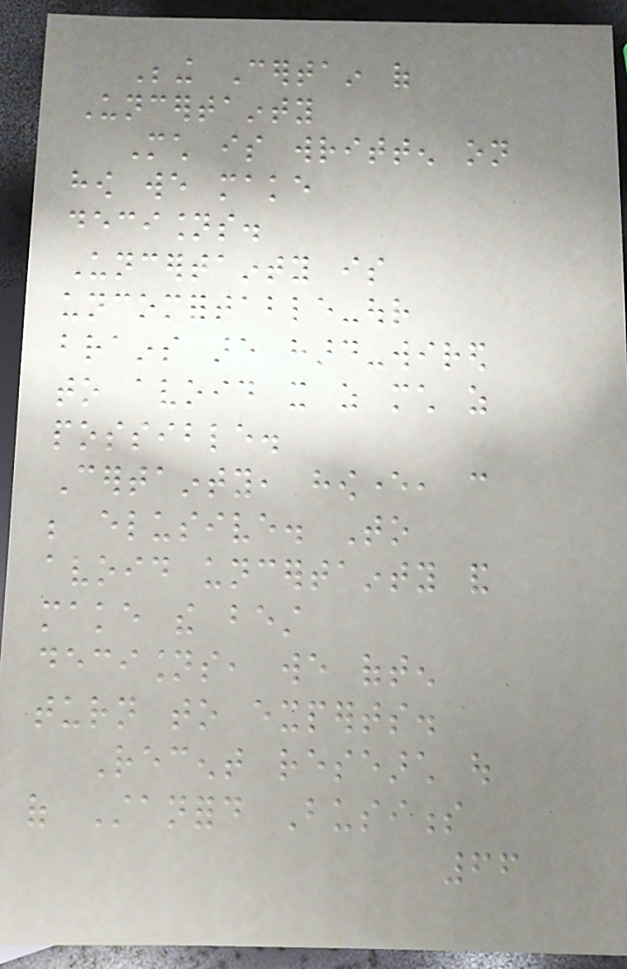Being Certain of
Uncertainty
Much is written on
how we make
decisions.
Uncertainty is
uncomfortable-our
brains are hard-wired
to avoid it as much as
possible.
Certainty, however, can
be elusive. To
avoid uncertainty and
make the best
decisions, we often
turn to experts.
Recent research out
of Stanford Business
66
